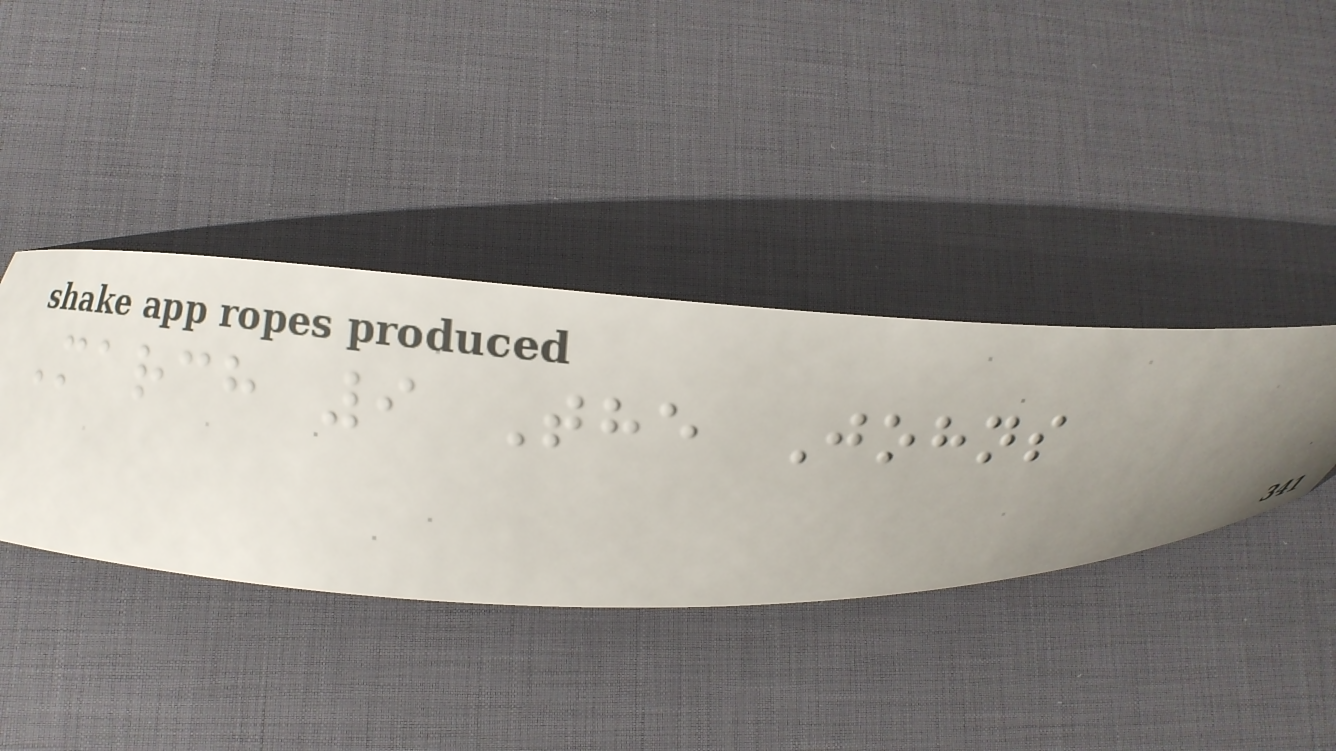March 9 The Johns
